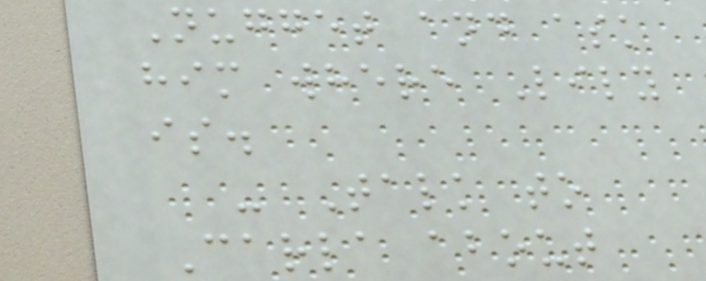Nugget and ask
him where Lily
is.
- Talk to
Carla about
